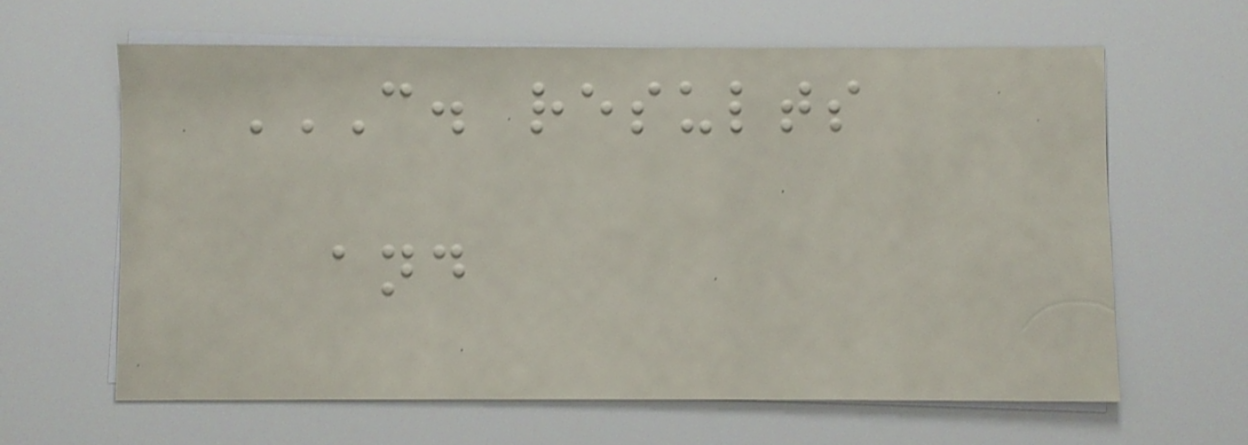C. RESULTS
AND
